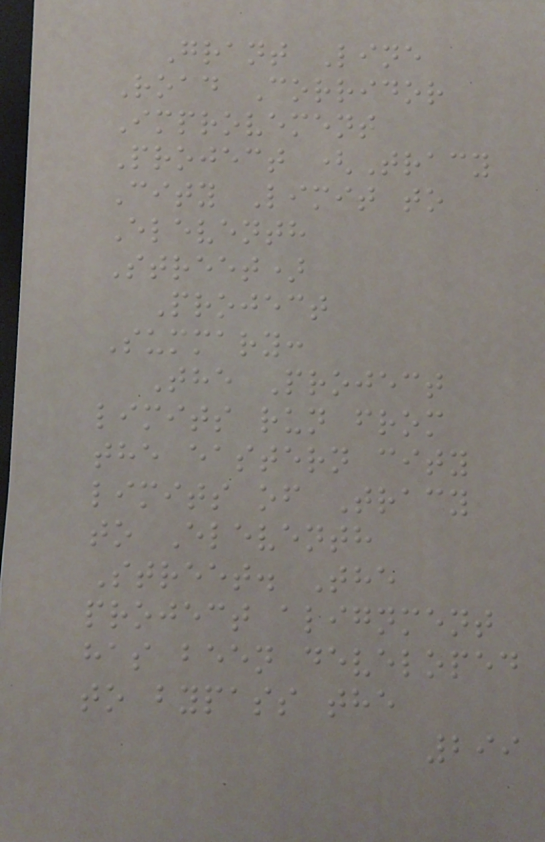Grant Line
Road Corridor
Improvement
Project (Tracy
City Limit to
Eleventh
Street)
Project
Summary:
The Project
limits run from
the eastern city
limits of Tracy
to Eleventh
Street. The
project alignment
has been developed
to bypass the
299
